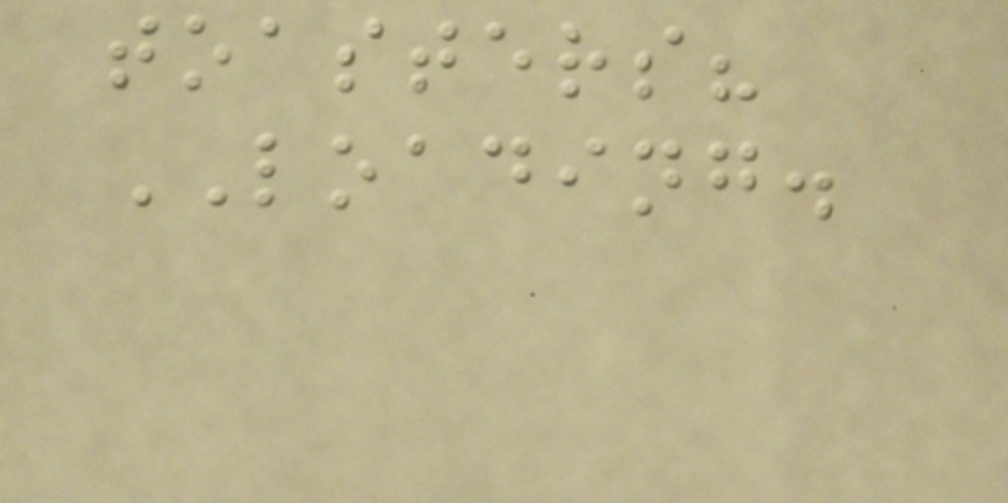toasters?
LOADING.
